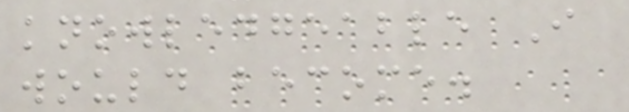knowledgeable I
would become.
